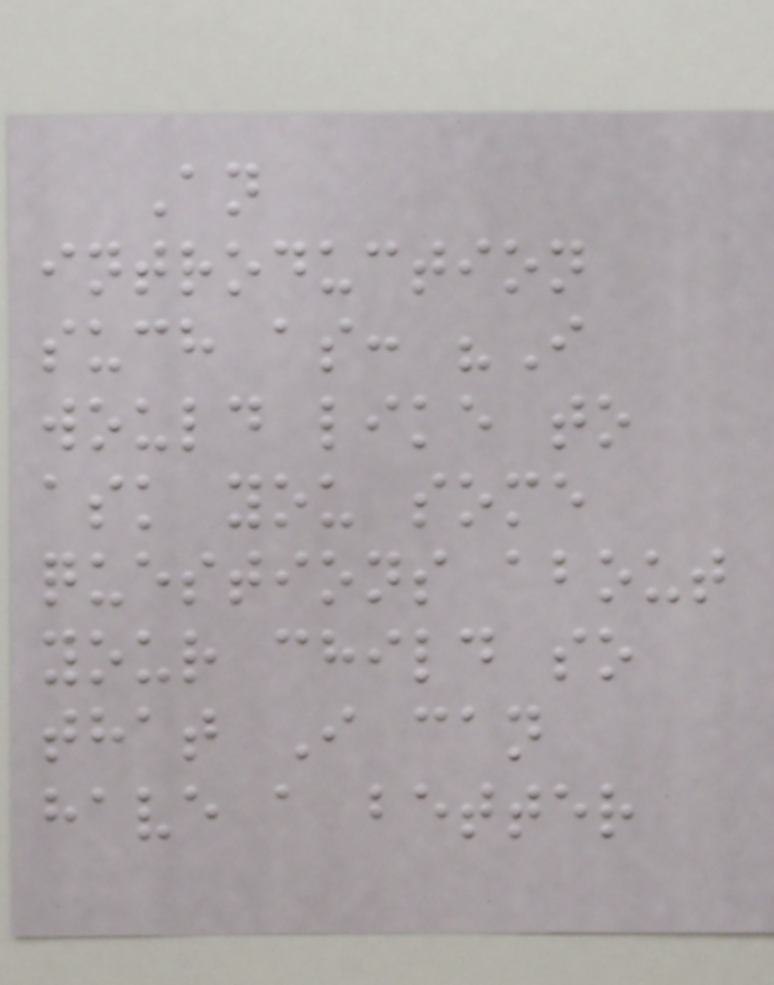An
introduction
such as: "I
would like to
ask you some
questions about
your child so
that I can
have a better
